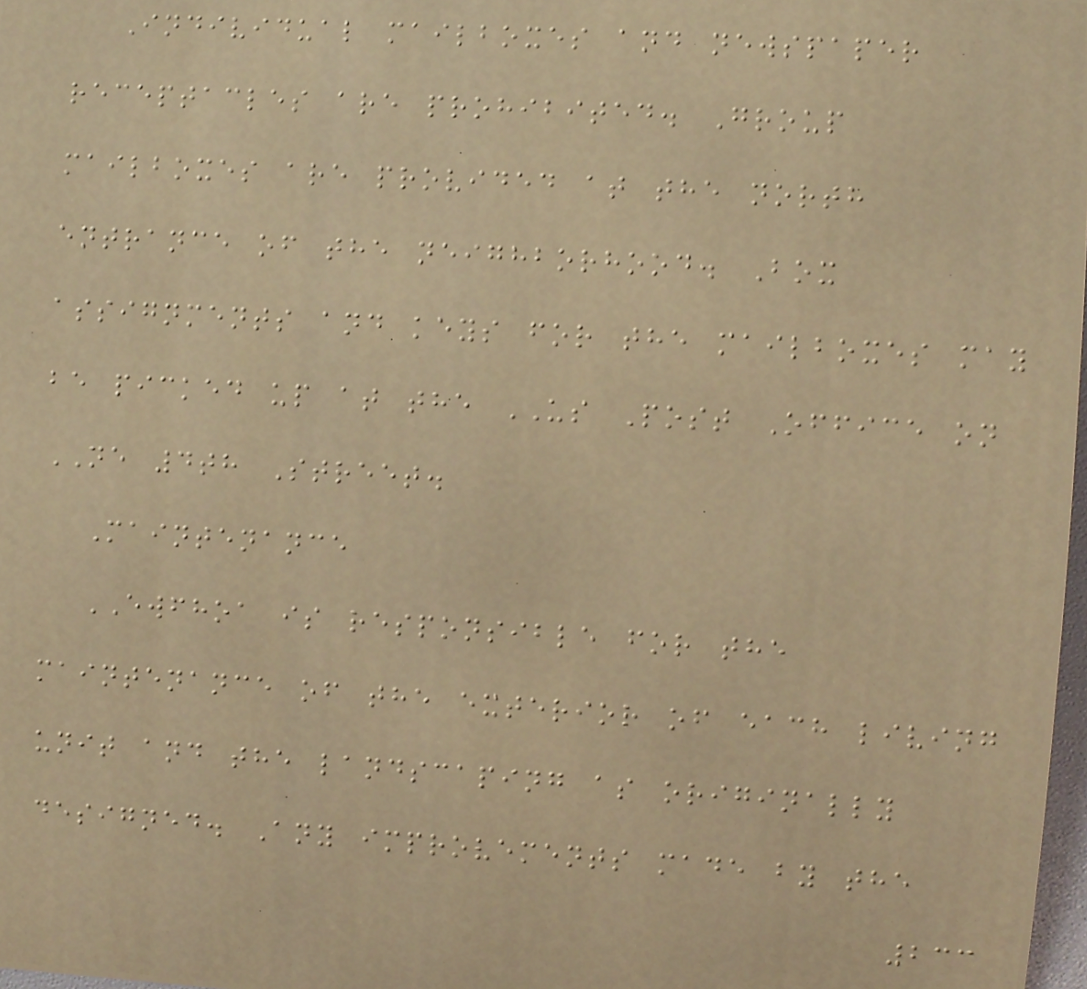Individual mailboxes and newspaper
receptacles are prohibited. Group
mailboxes are provided at the north
entrance of the neighborhood. Box
assignments and keys for the mailboxes may
be picked up at the US Post Office on
NE 4th Street.
Maintenance
EWFHOA is responsible for the
maintenance of the exterior of each living
unit and the landscaping as originally
designed. Any improvements made by the
233
